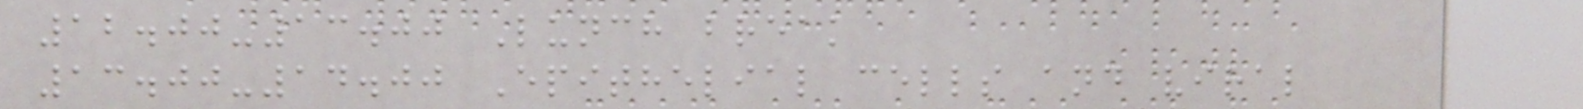12.00-13.00 Lunch break
13.00-14.00 Epithelial cells and viral
